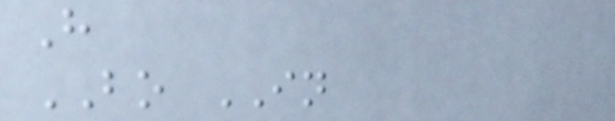H
BO IN
